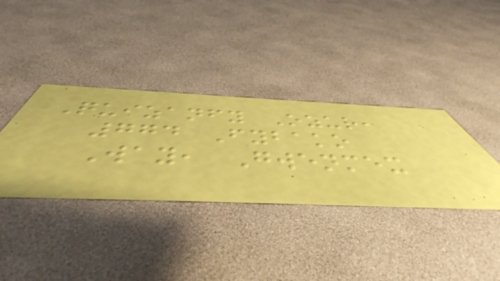Quizanfy Ozur,
774 Fybako
Way, Gwenmex
